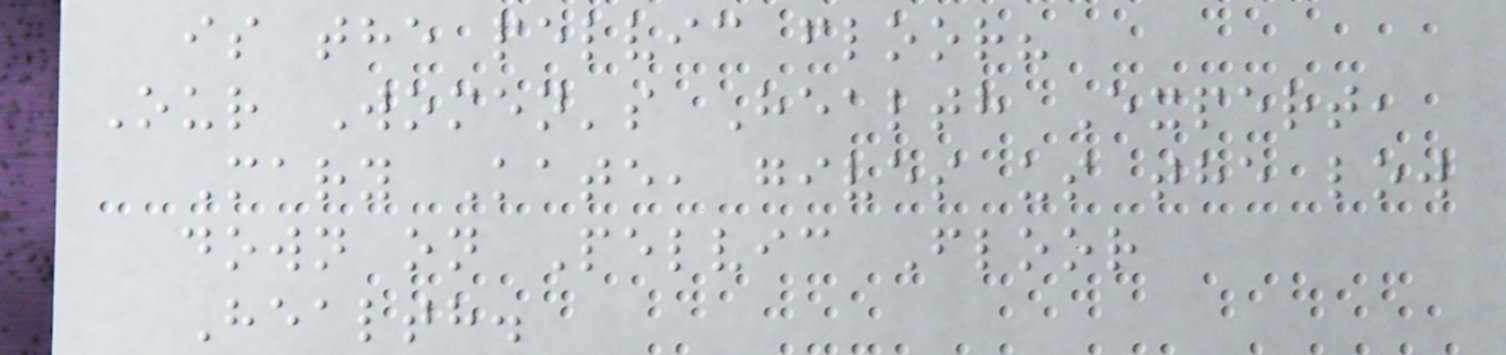is the pelvic floor?
Our Women's Health Expert,
Mary Kate, gives us the low
down on Pelvic Floor
Health.
